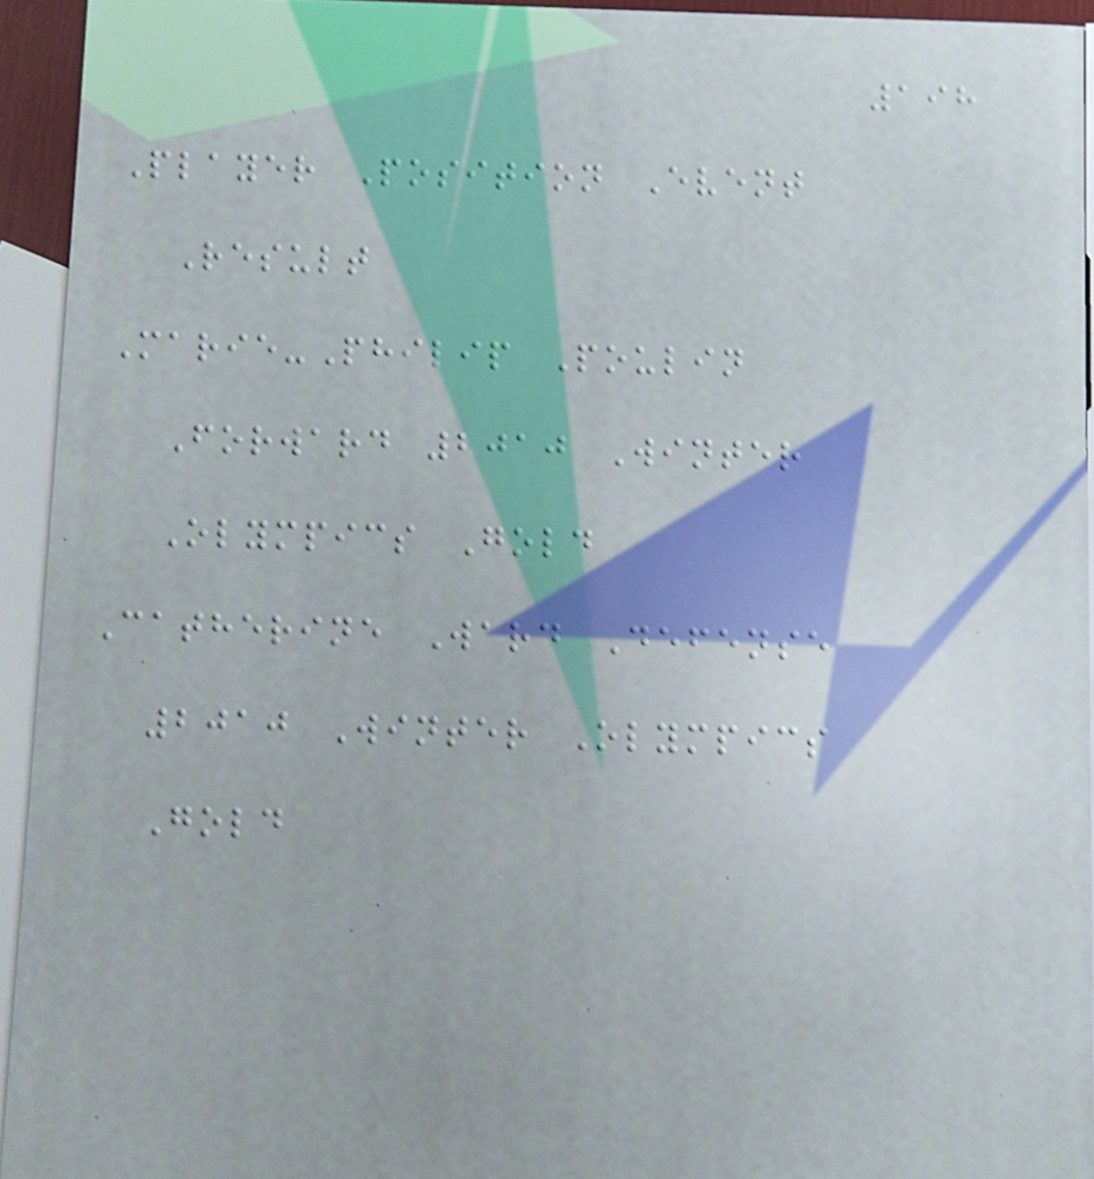198
Player Position Event
Result
Marie-Philip Poulin
Forward 2010 Winter
Olympics Gold
Catherine Ward Defense
2010 Winter Olympics
Gold
